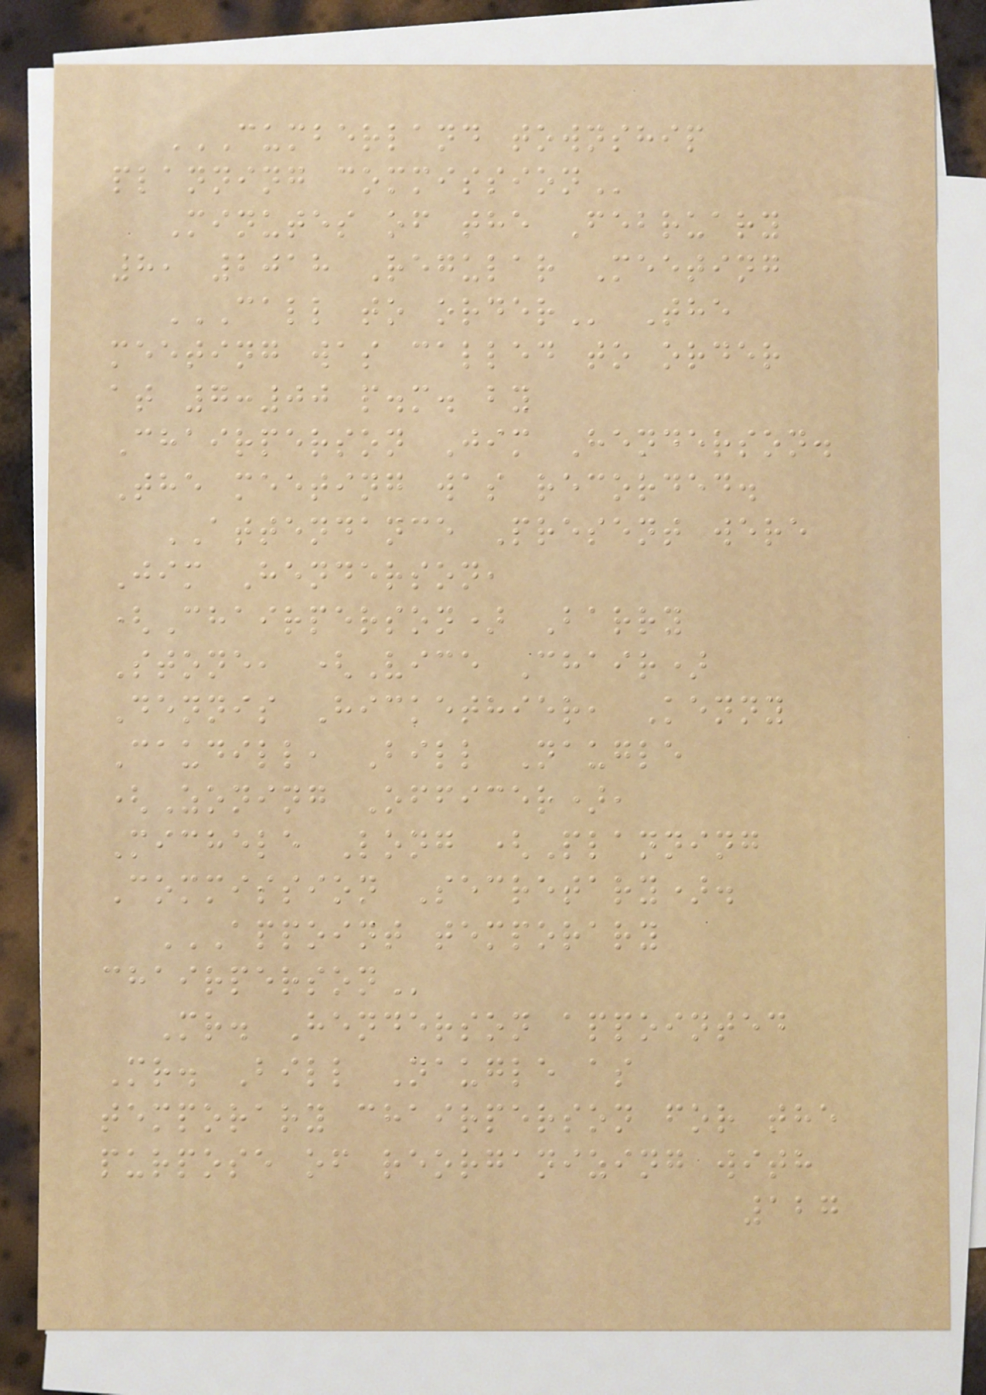CUMBERLAND TOWNSHIP
PLANNING COMMISSION
Minutes of the February
8, 2018 Regular Meeting
CALL TO ORDER The
meeting was called to order
at 7:00 p.m. by
Chairperson Jim Henderson.
The meeting was recorded.
ATTENDANCE Present were
Jim Henderson,
(Chairperson) Barry
Stone, (Vice Chair)
Dennis Hickethier, Kenny
Caudill, Bill Naugle
(Zoning Officer),
Michele Long (Planning
Commission Secretary).
APPOINT TEMPORARY
CHAIRPERSON
Mr. Henderson appointed
Mr. Bill Naugle as
temporary chairperson for the
purpose of reorganizing with
127
